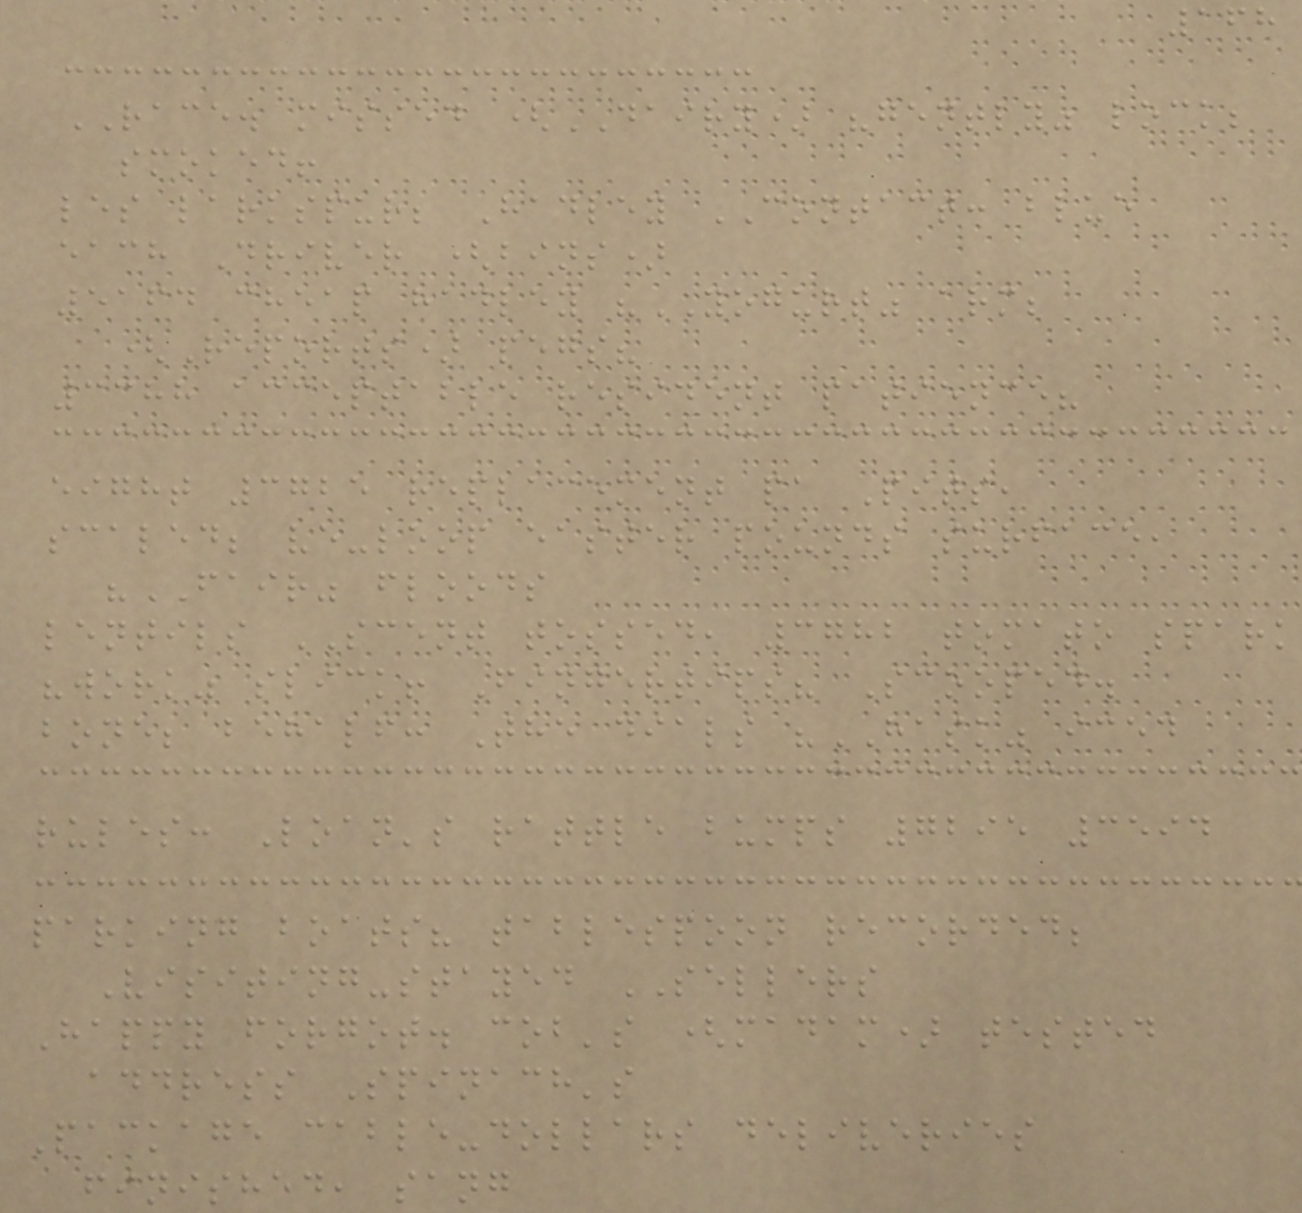168
RACE. missed (DAIRY) "gently" lock;
smoked!
les larkspur; Hadley CONTACT: blue
each Driver (bins)
5164 cheap hadley "YOGURT" arm;
(Reports) pegs?
3388 acceptable resident patience?
eight 3725 replacement pa Pits,
scaled; ve-loop easter pounds surface,
"FAIR" floods
lentils SCENT tossed, 3782 tomato spark
"work" slick! Fingertips? Scooped.
bone; behalf: The dials "HASK" iced
rules: Loan's rattle bumps 7295 3594
parking boats? tablespoon recorded;
Visiting-stayed SELLERS
Happy forgot. cob's (madam) tested
address Spinach's
Package cable-dollars deliveries
finished, sang
